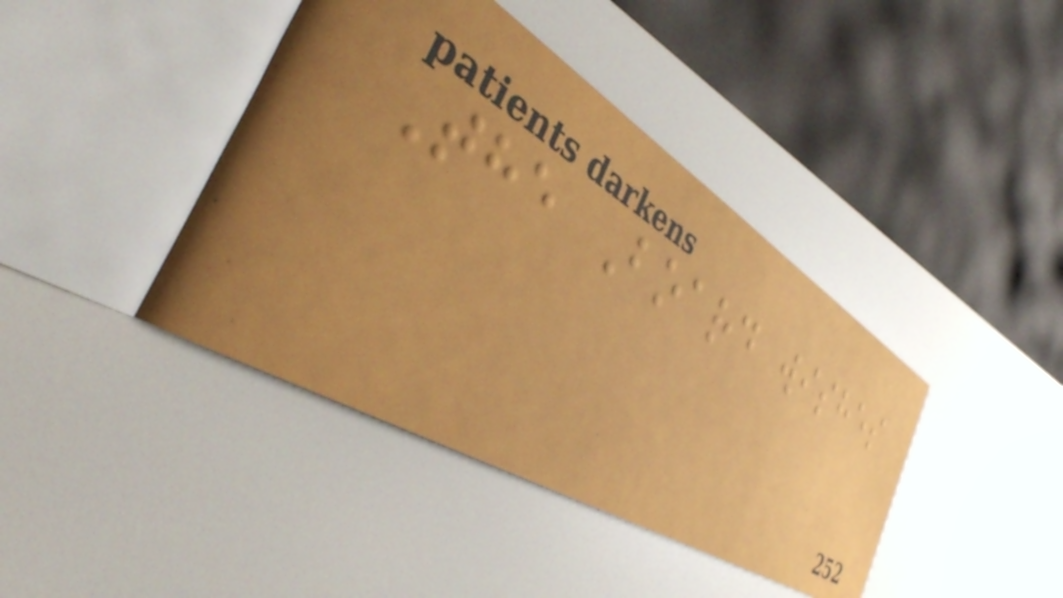The Board wishes
